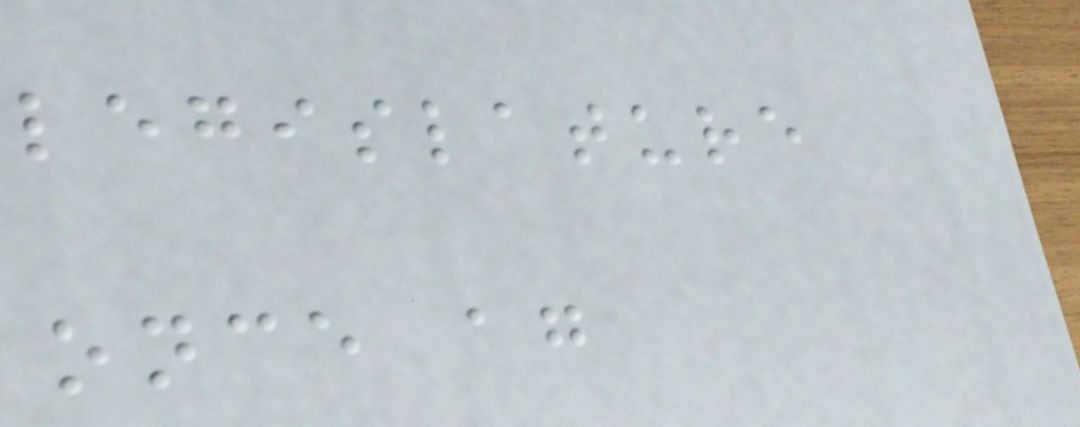legislature
once again
